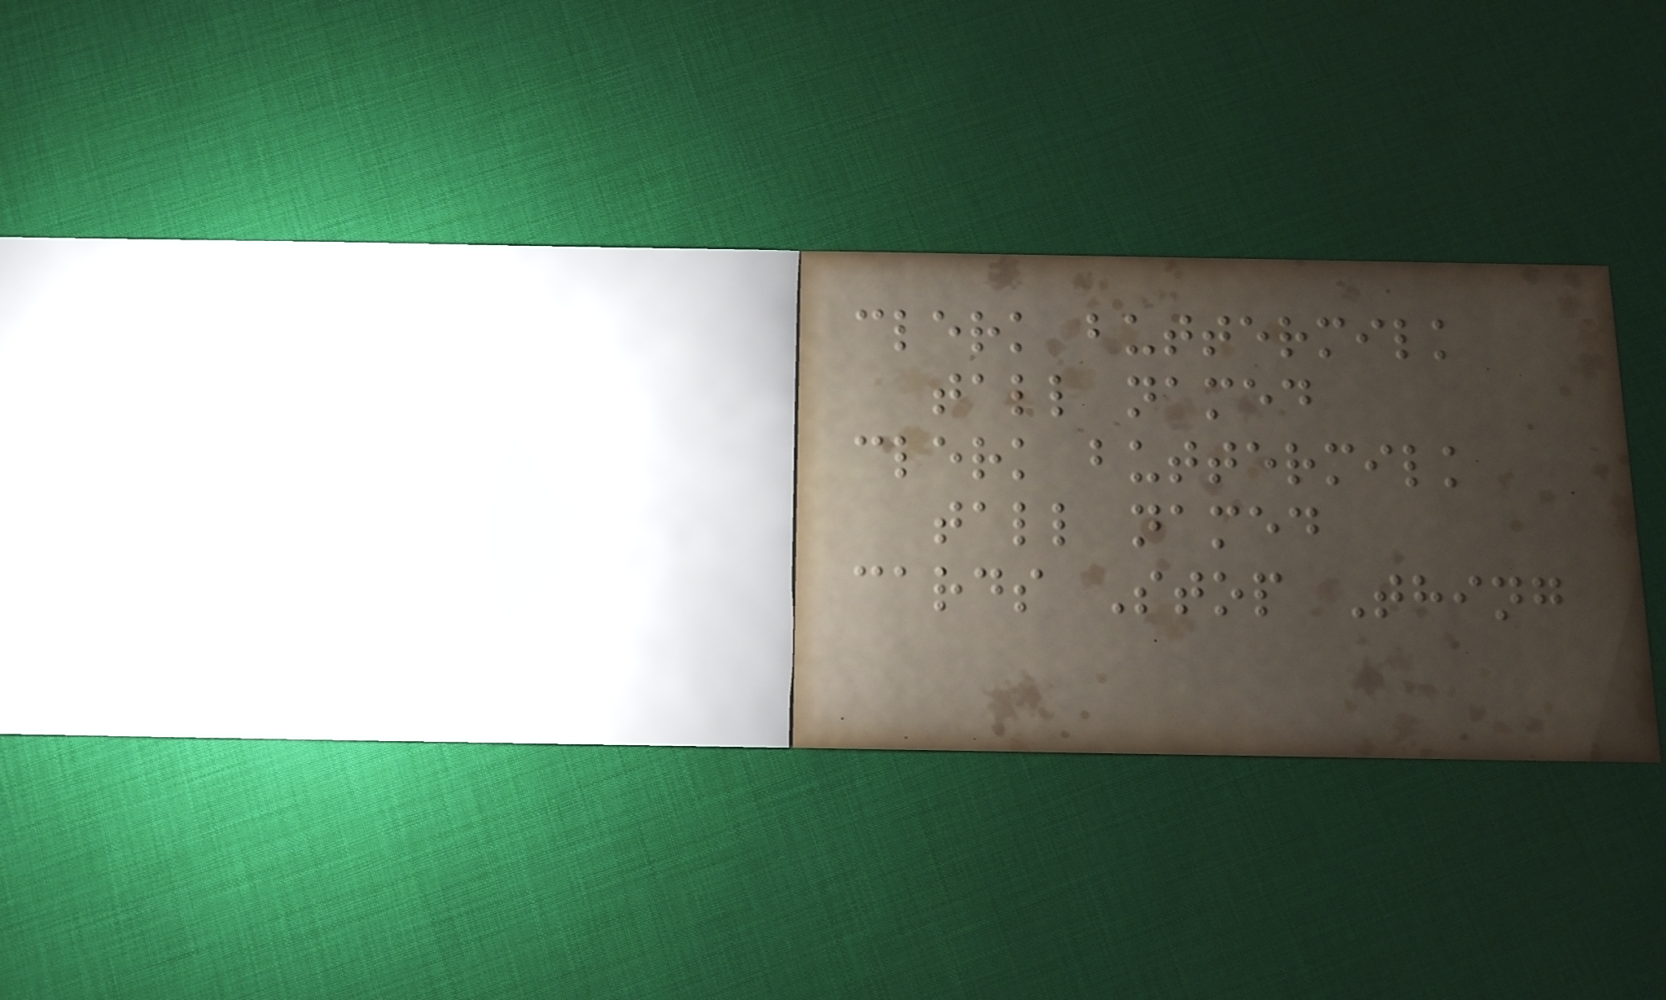clerk buttermilk
tall named
clerk buttermilk
tall named
cards Stop Thing
